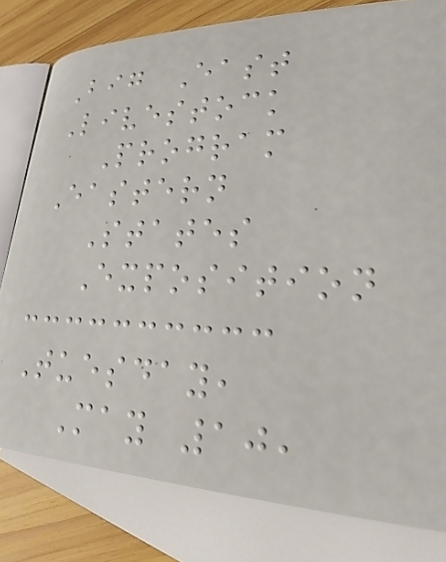Big East
Livestock
Program
Eastern
States
Exposition
Tuesday,
May 10,
